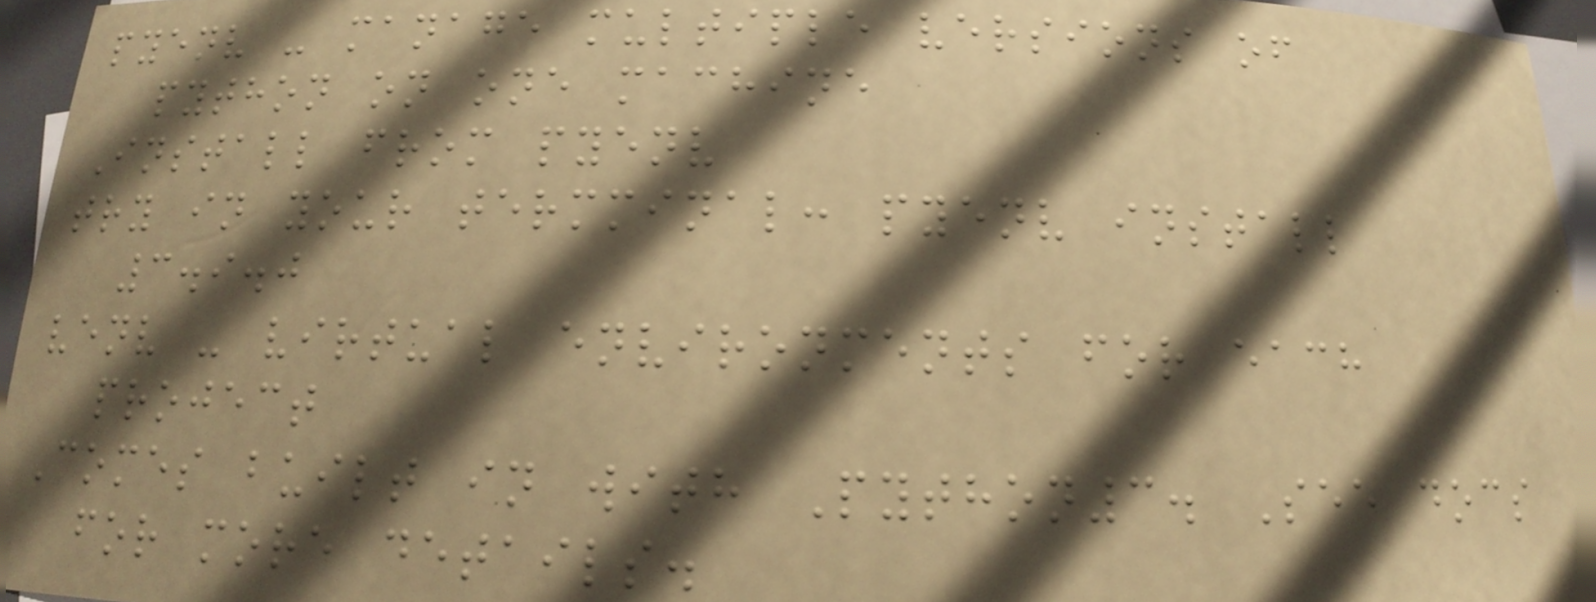pyenv - manage multiple versions of
python on one machine
Install from pyenv
try in your termminal: pyenv install
3.9.0
venv - virtual environments for each
project
Comes built in with Python3. See docs
for more details.
